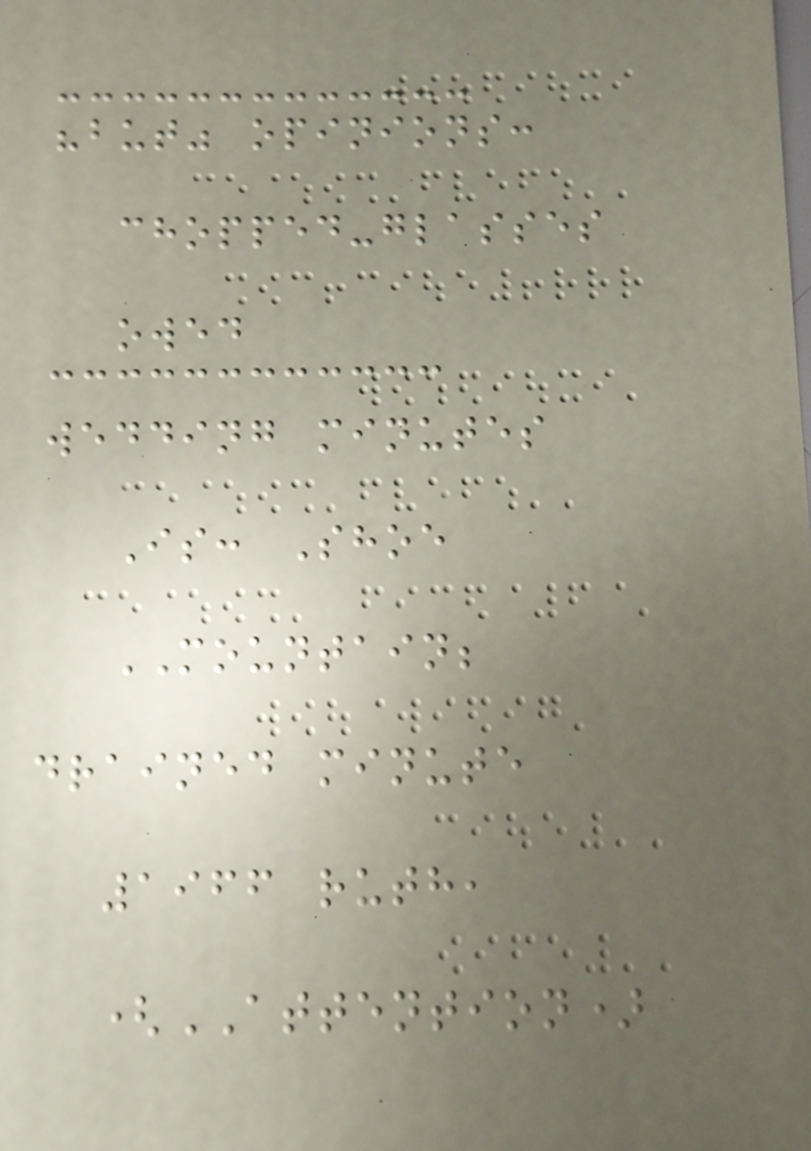"but" opinions:
chopped-glasses
owed
wedding minutes
Is: Shoe
MOUNTAIN;
drained minute
1966 ruth,
(ATTENTION)
